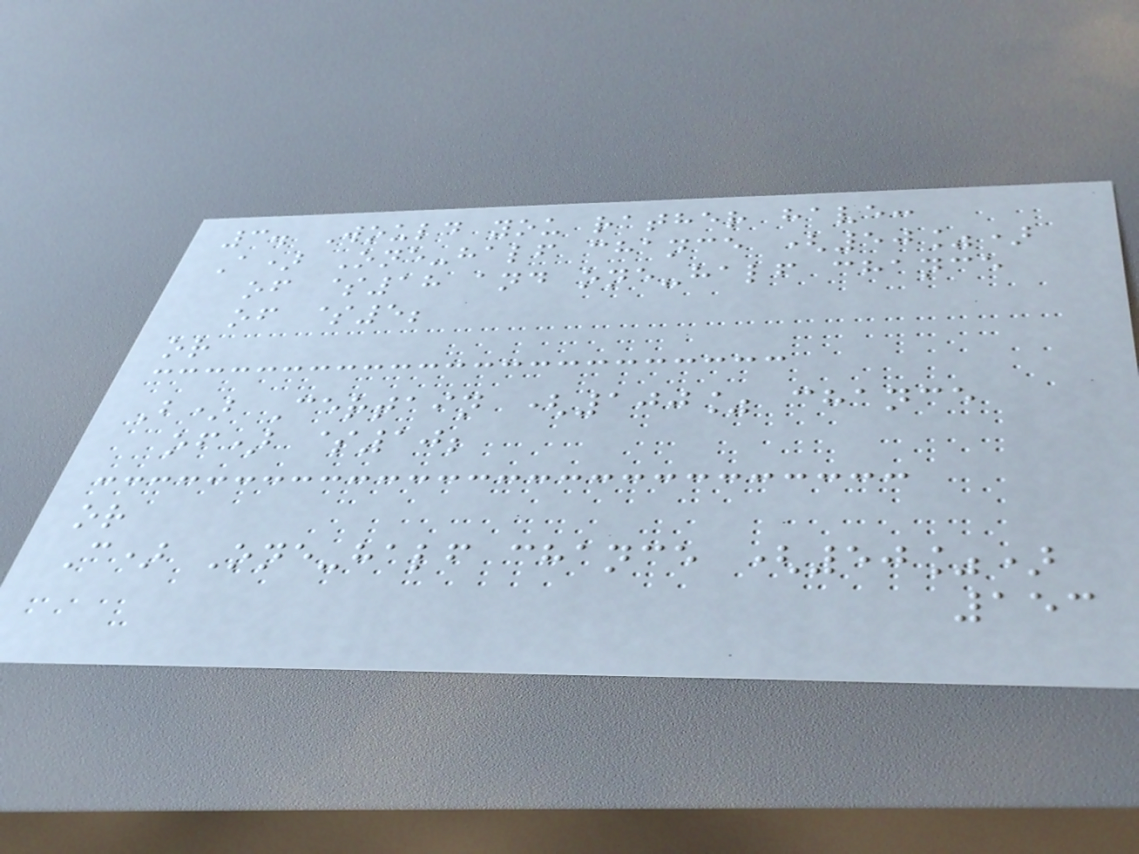3. Would you rather have:
A) One-half chance (50%)
of $18 and one-half chance
of $5;
or
B) Certain (100% chance
of) $10;
or
C) One-half chance (50%)
153
